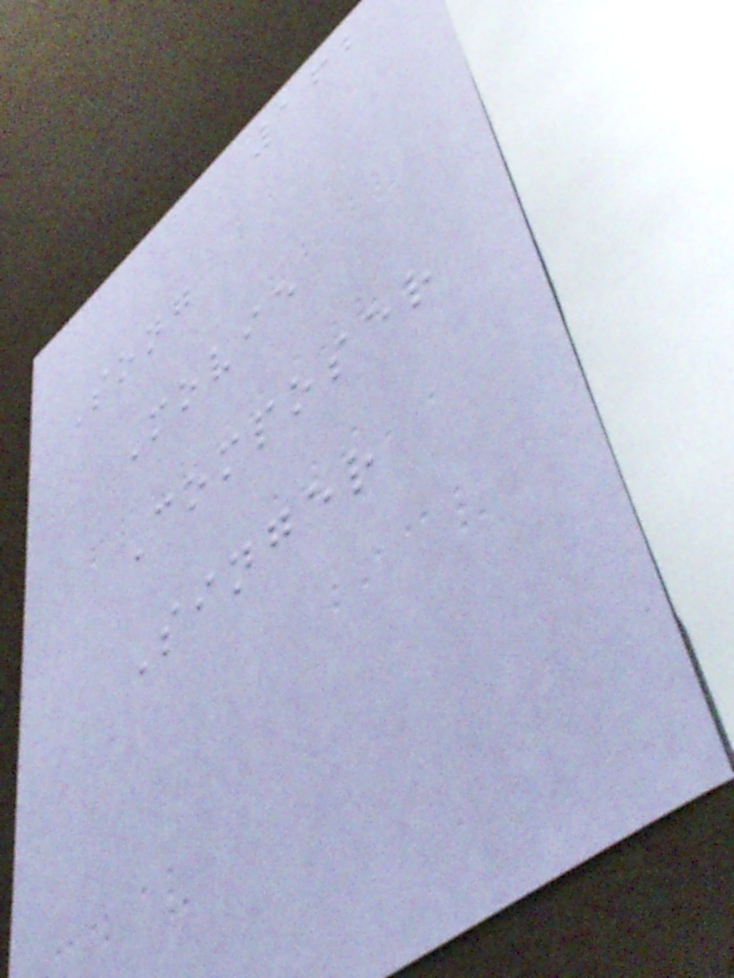162
Song
Movie
Composer
Singer
